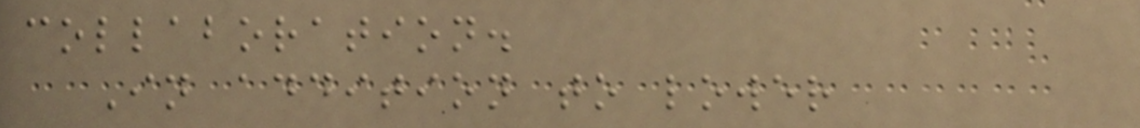collaboration.
In addition to lower
